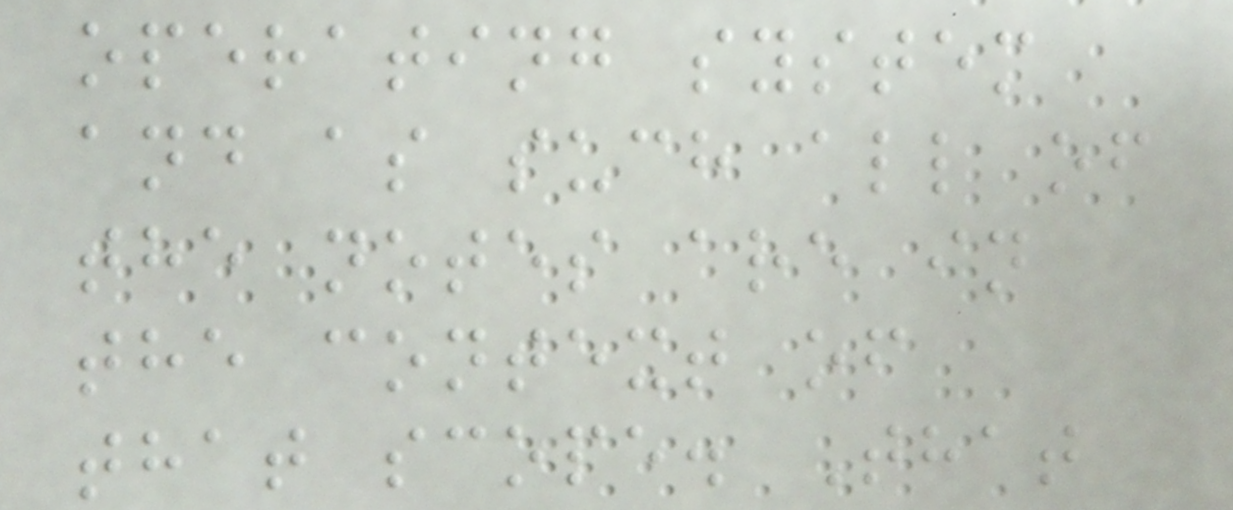operating system
and as such all of
the notes are in
the context of
that scope. That
